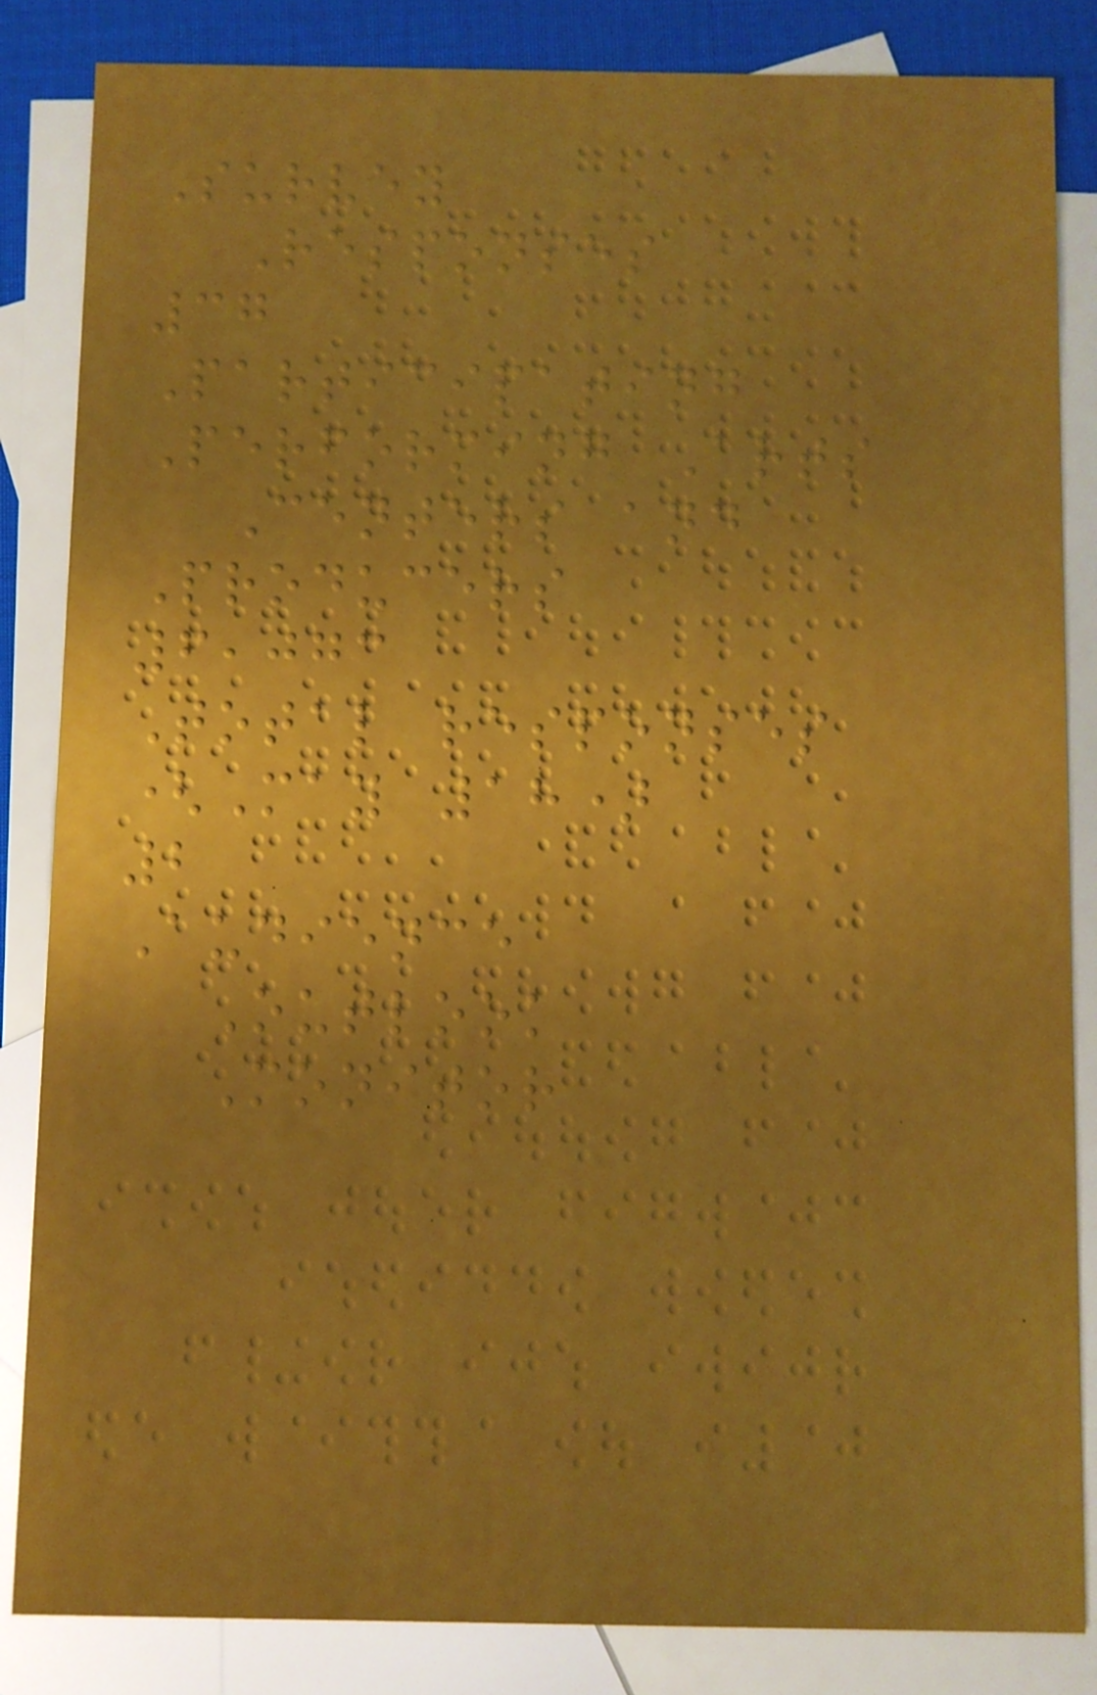Survey
Responses
37
Participating
Performing Arts
Centers and
Producers
6,073
Total responses
(May 18)
2
Audience
Outlook
Monitor
